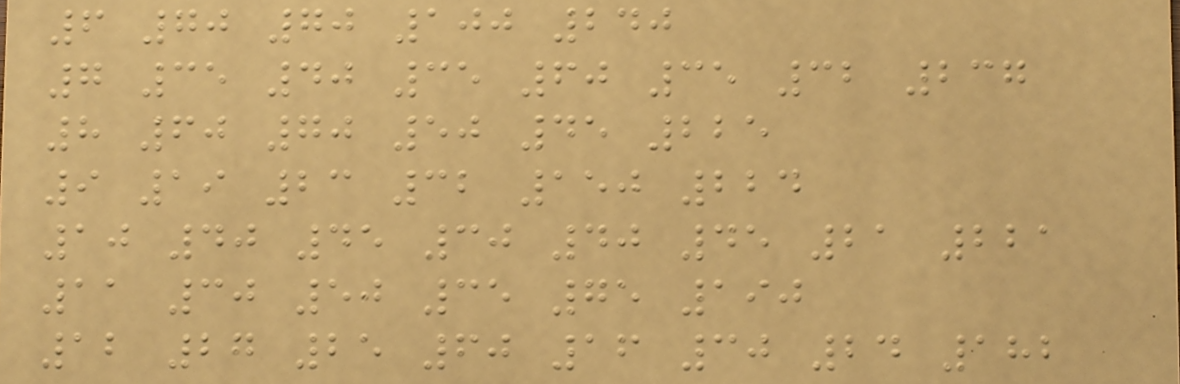6 70 70 100 240
7 35 40 35 60 35 32 237
8 60 70 50 45 225
9 19 23 32 150 224
10 40 45 30 40 45 21 221
11 30 50 35 75 190
12 27 25 60 16 30 24 182
